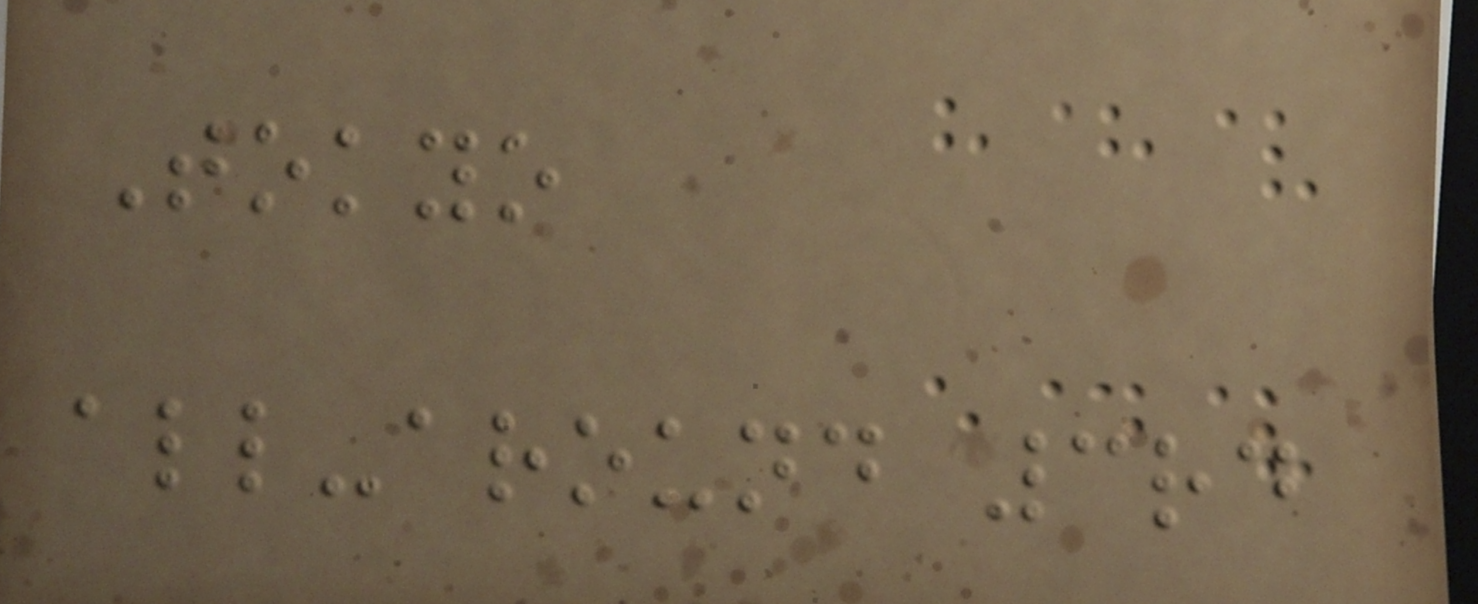Tokyo
all-around 3rd
